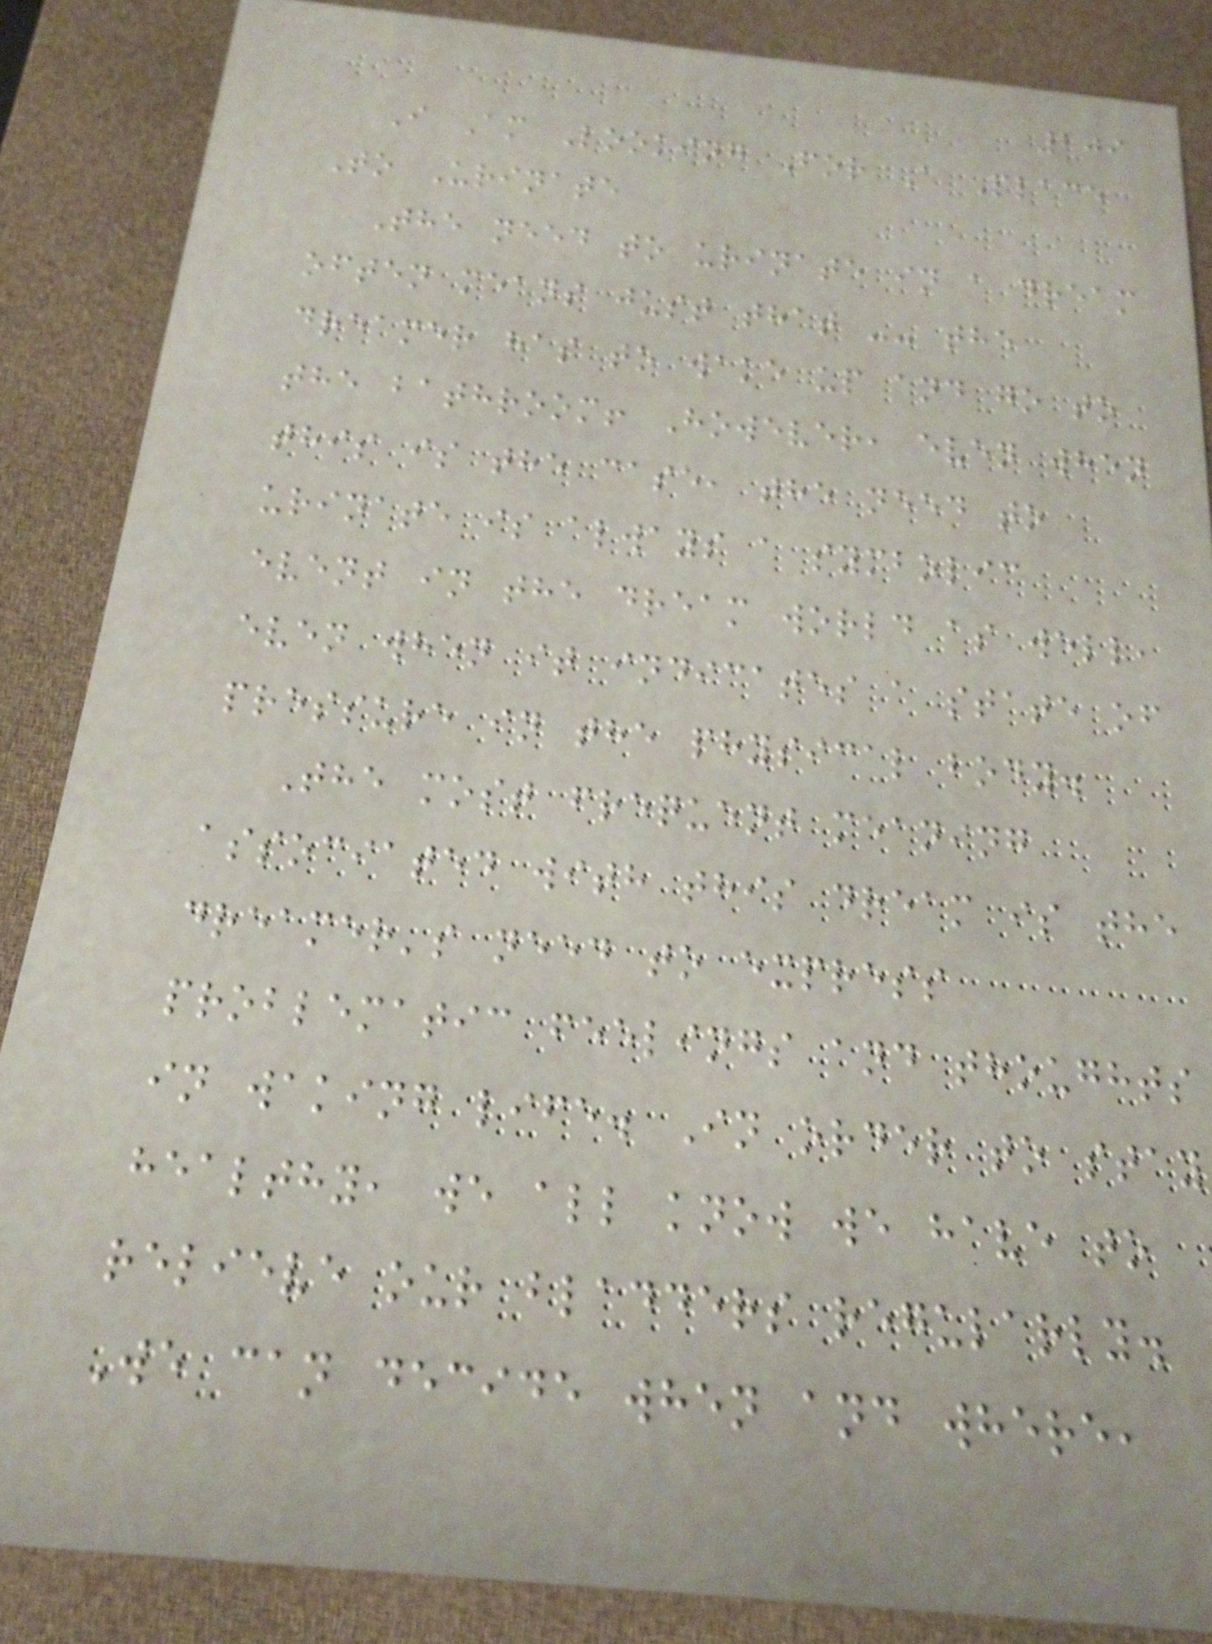209
I Am Looking For A Place
To Urinate
The need to urinate in a dream
often means just that -- the
dreamer has to wake up and go to
the bathroom! However, even when
this is the case, the need to
urinate is always a symbolic
event in the dream world as well,
even when it indicates a state of
pressure in the physical body.
The most frequent meaning
associated with this dream is the
dreamer's need to express
problematic feelings and thoughts
in waking life. In order to stay
healthy, we all know we have to
relieve our bladders regularly.
We can decide when and where,
